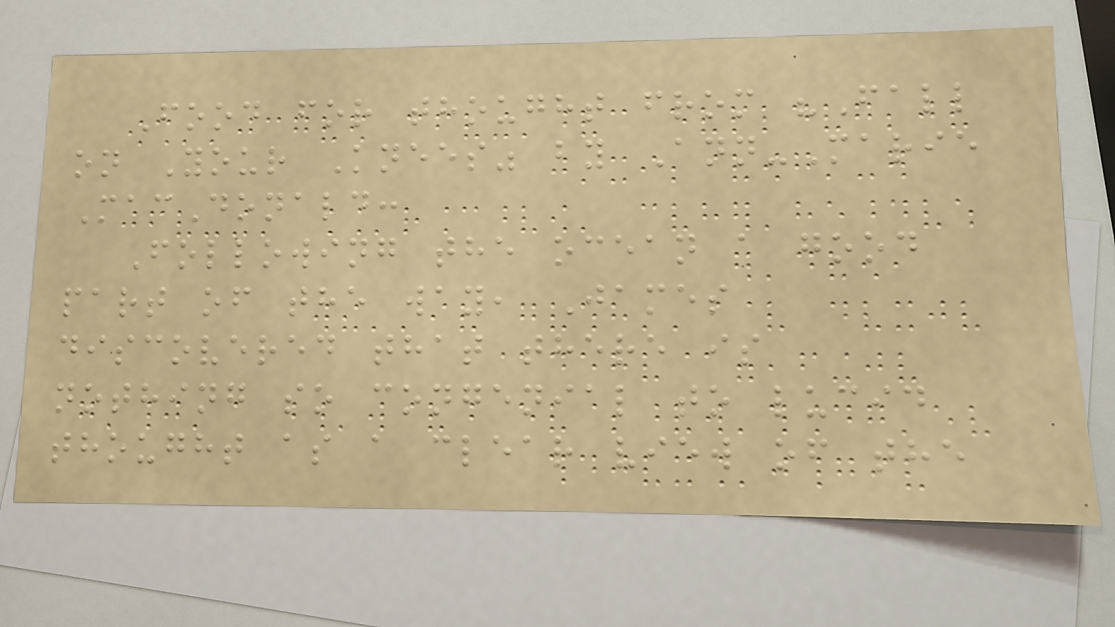Food for thought from "Fall
on Your Knees" by Ann-Marie
MacDonald:
Following the ocean a good
part of the way, James
discovered that there is
nothing so congenial to lucid
thought as a clear view of the
